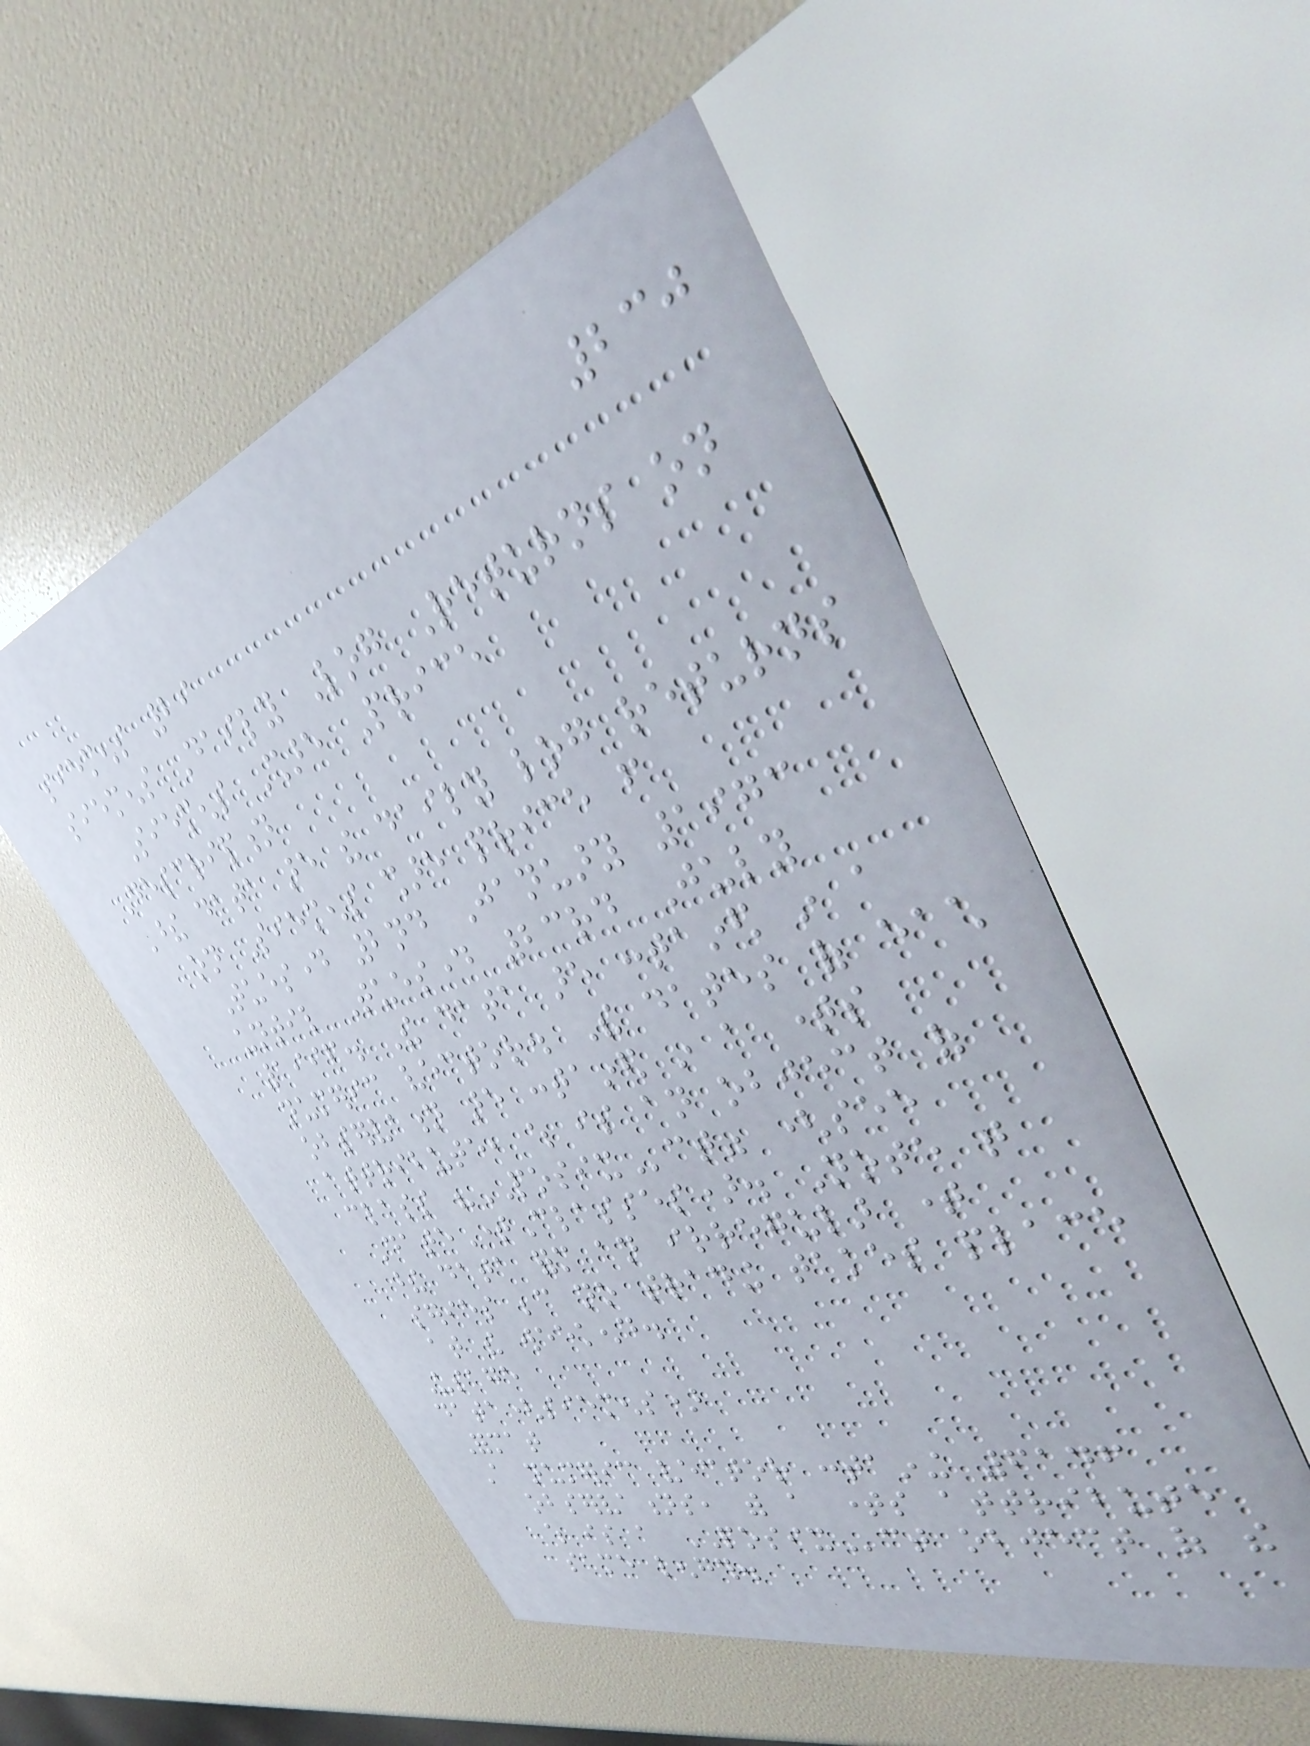230
siemens 29
siemens Daily Log Returns on
Siemens Share Price
Description
These data are the daily log returns
on Siemens share price from
Tuesday 2nd January 1973
until Tuesday 23rd July
1996. The data are contained in a
numeric vector. The dates of each
observation are contained in a times
attribute, which is an object of
class "POSIXct" (see
DateTimeClasses). Note that
these data form an irregular time
series because no trading takes place
at the weekend.
Usage
data(siemens)
Format
A numeric vector containing 6146
observations, with a times attribute
which is a POSIXct object of the
same length.
